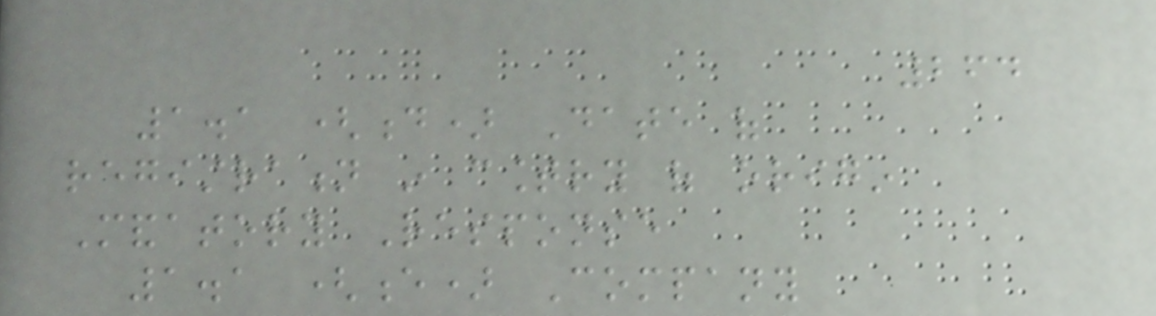264
1.1 (d) Date of
registration in country of origin
Mandatory Response
1.1 (e) Company
